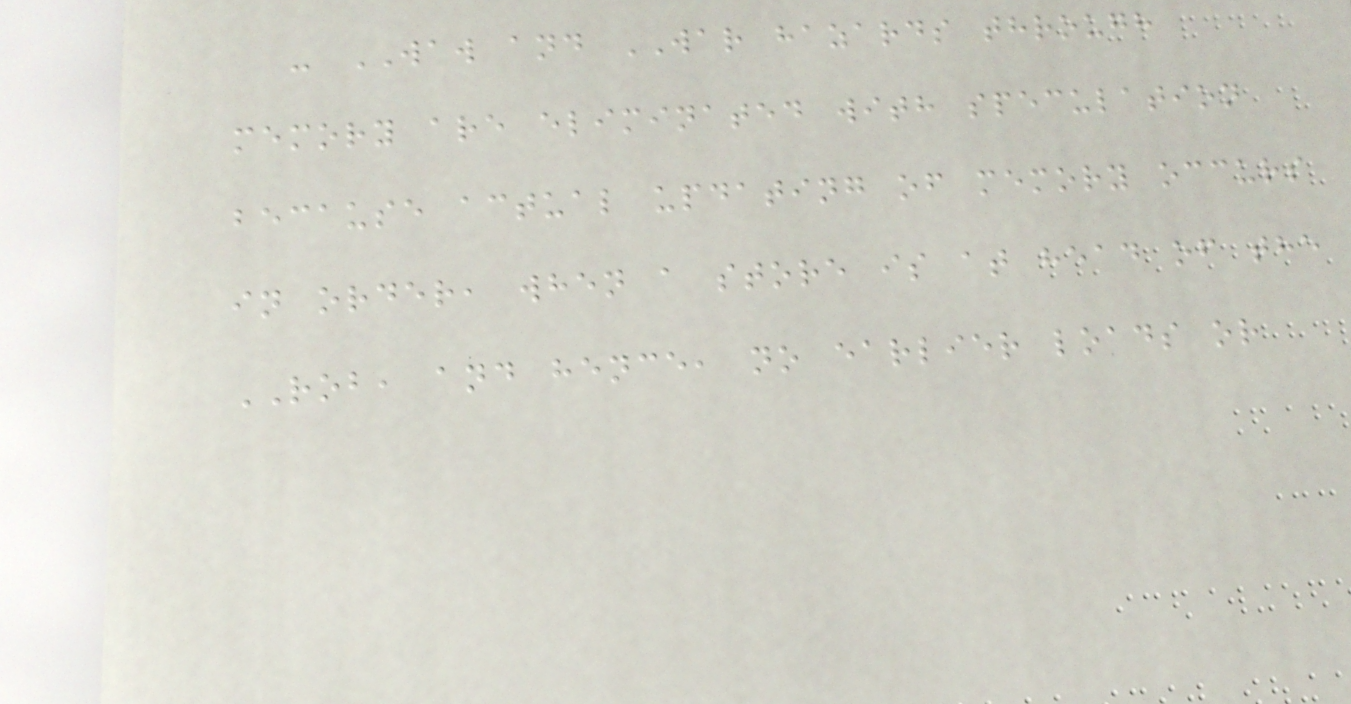- WAW and WAR hazards through
memory are eliminated with speculation
because actual updating of memory occurs
in order, when a store is at head of the
ROB, and hence, no earlier loads or
